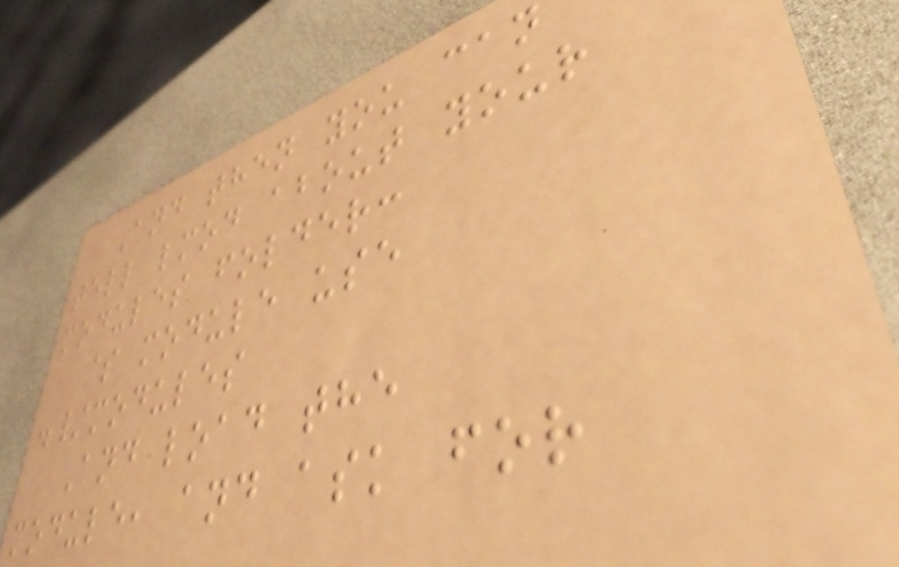And then you can
tell lmod about your
modules folder:
$ module use
./modules
And load the
module, and ask for
